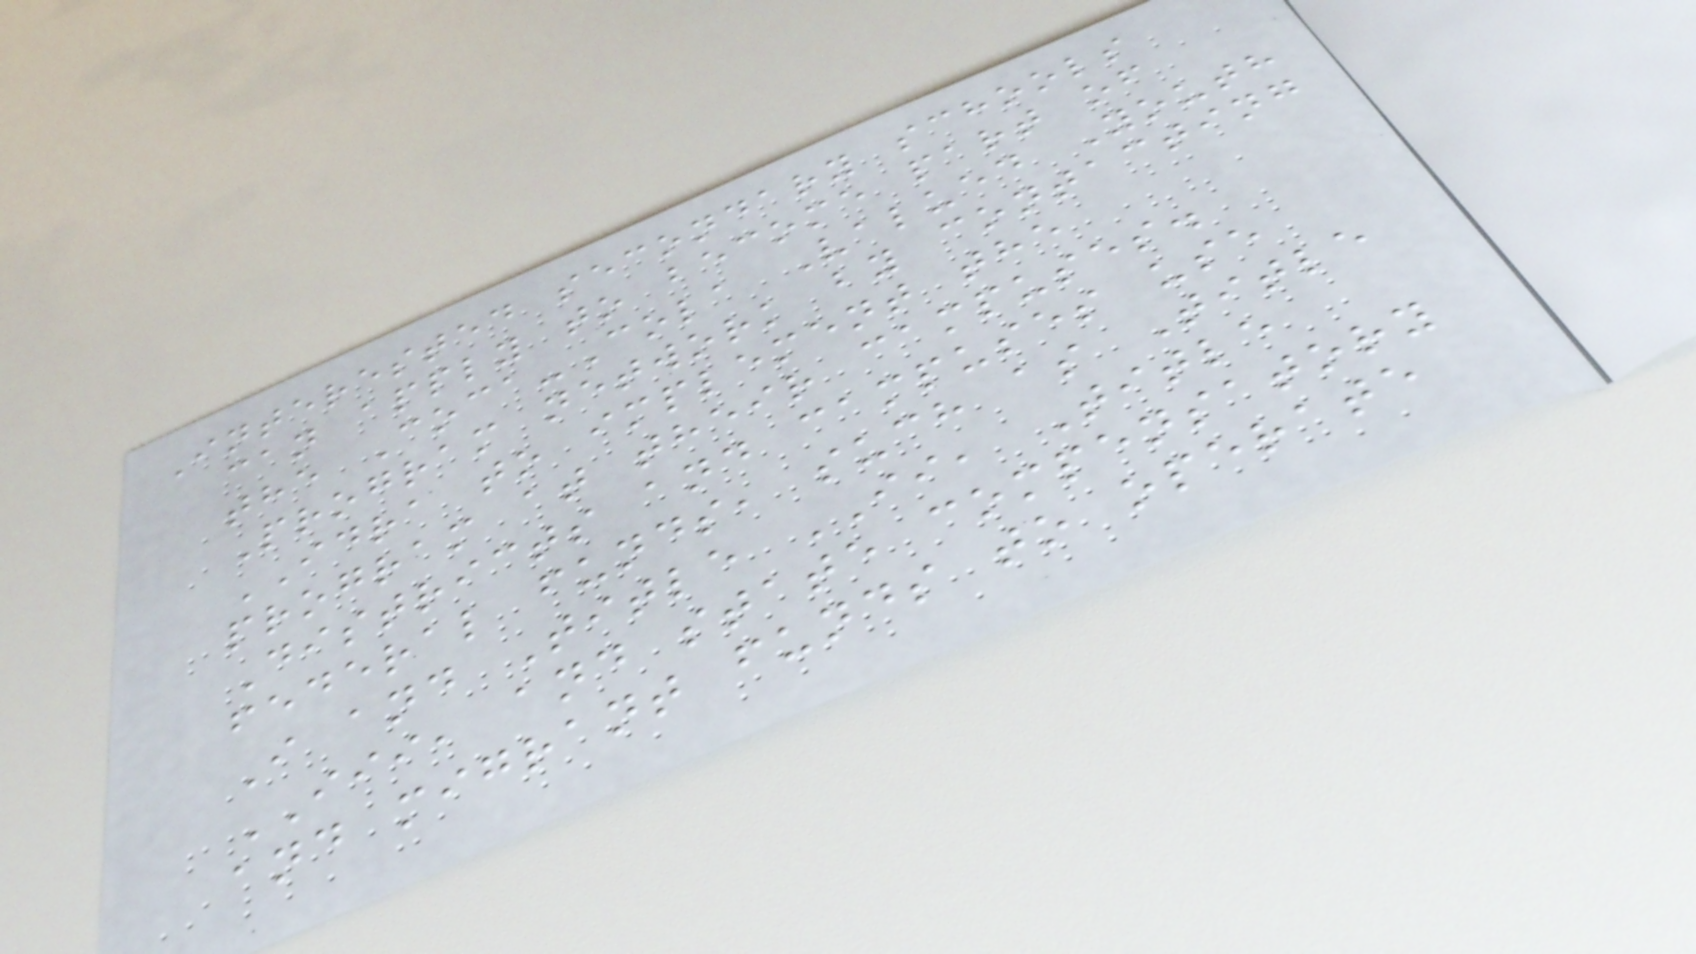Interested secondary schools
can apply to become part of
the Coca-Cola Valued Youth
Program network by contacting
IDRA to implement the
program at their campuses.
Districts and campuses use
federal funds, such as Title
I and Title II, Title
III, and state compensatory
and migrant funds to operate
